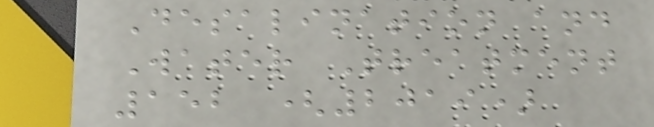Desalination and
Water Treatment
152 (2019)
